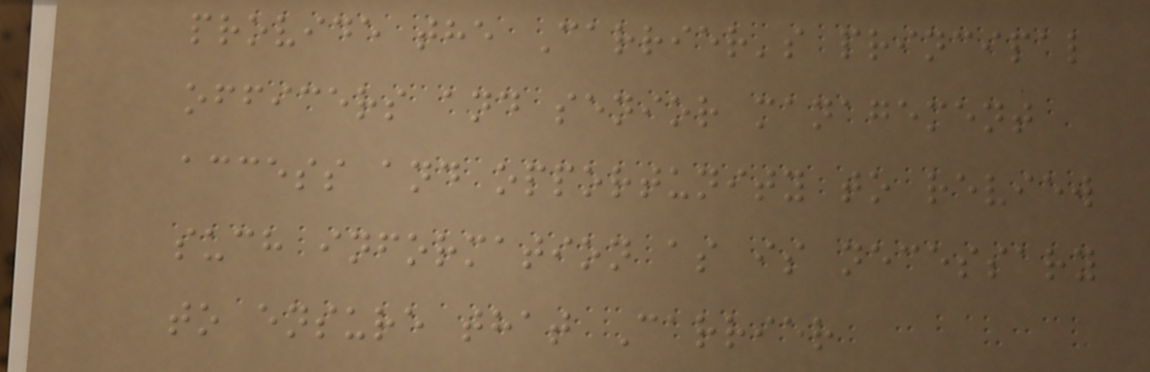provide the Carrier's principal
officers and senior management
access and opportunity to review
such information as is necessary
to ensure that Carrier
